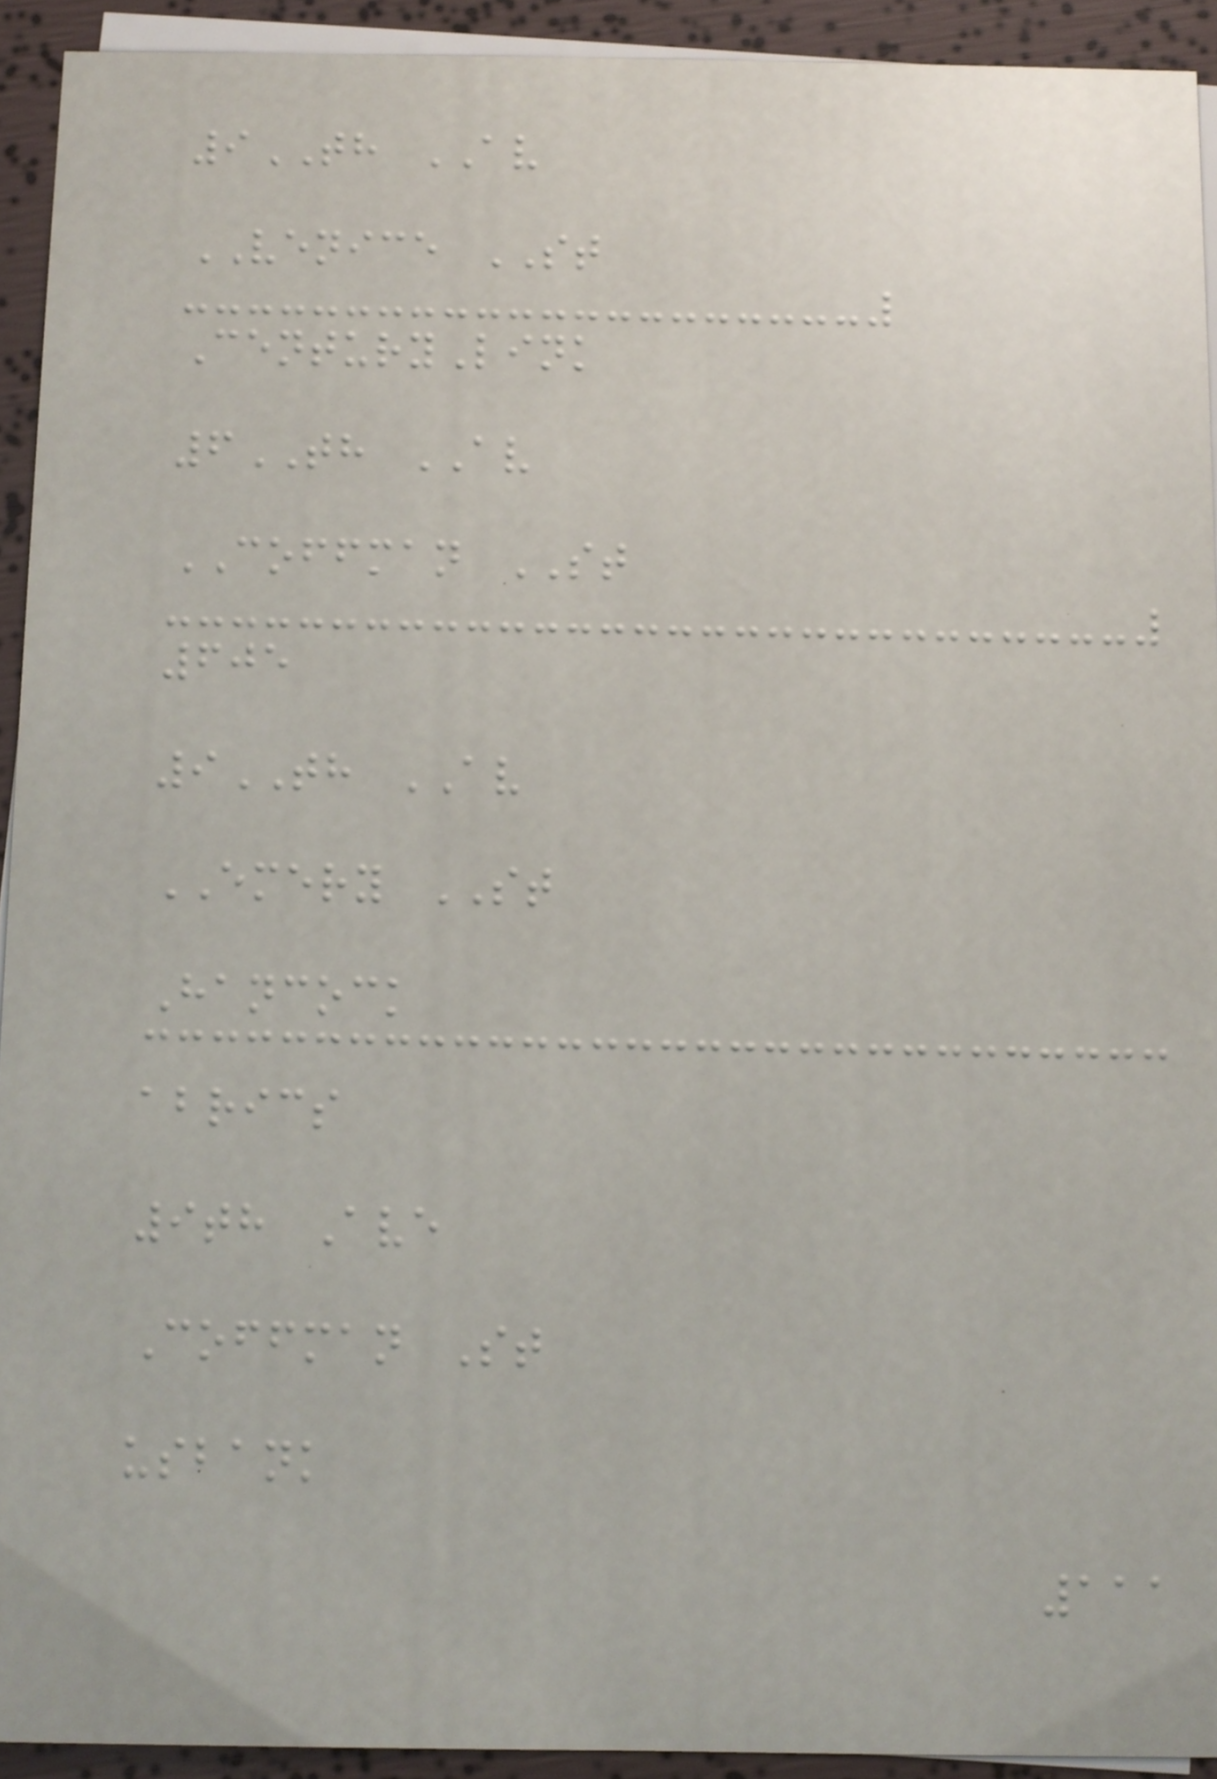9TH AV
VENICE ST
CenturyLink
6TH AV
COFFMAN ST
605
9TH AV
EMERY ST
Hancock
abrics
9th Ave
Coffman St
usbank
111
